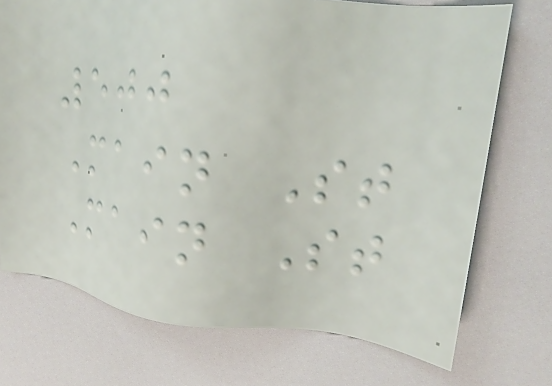500
Main St
Main St
